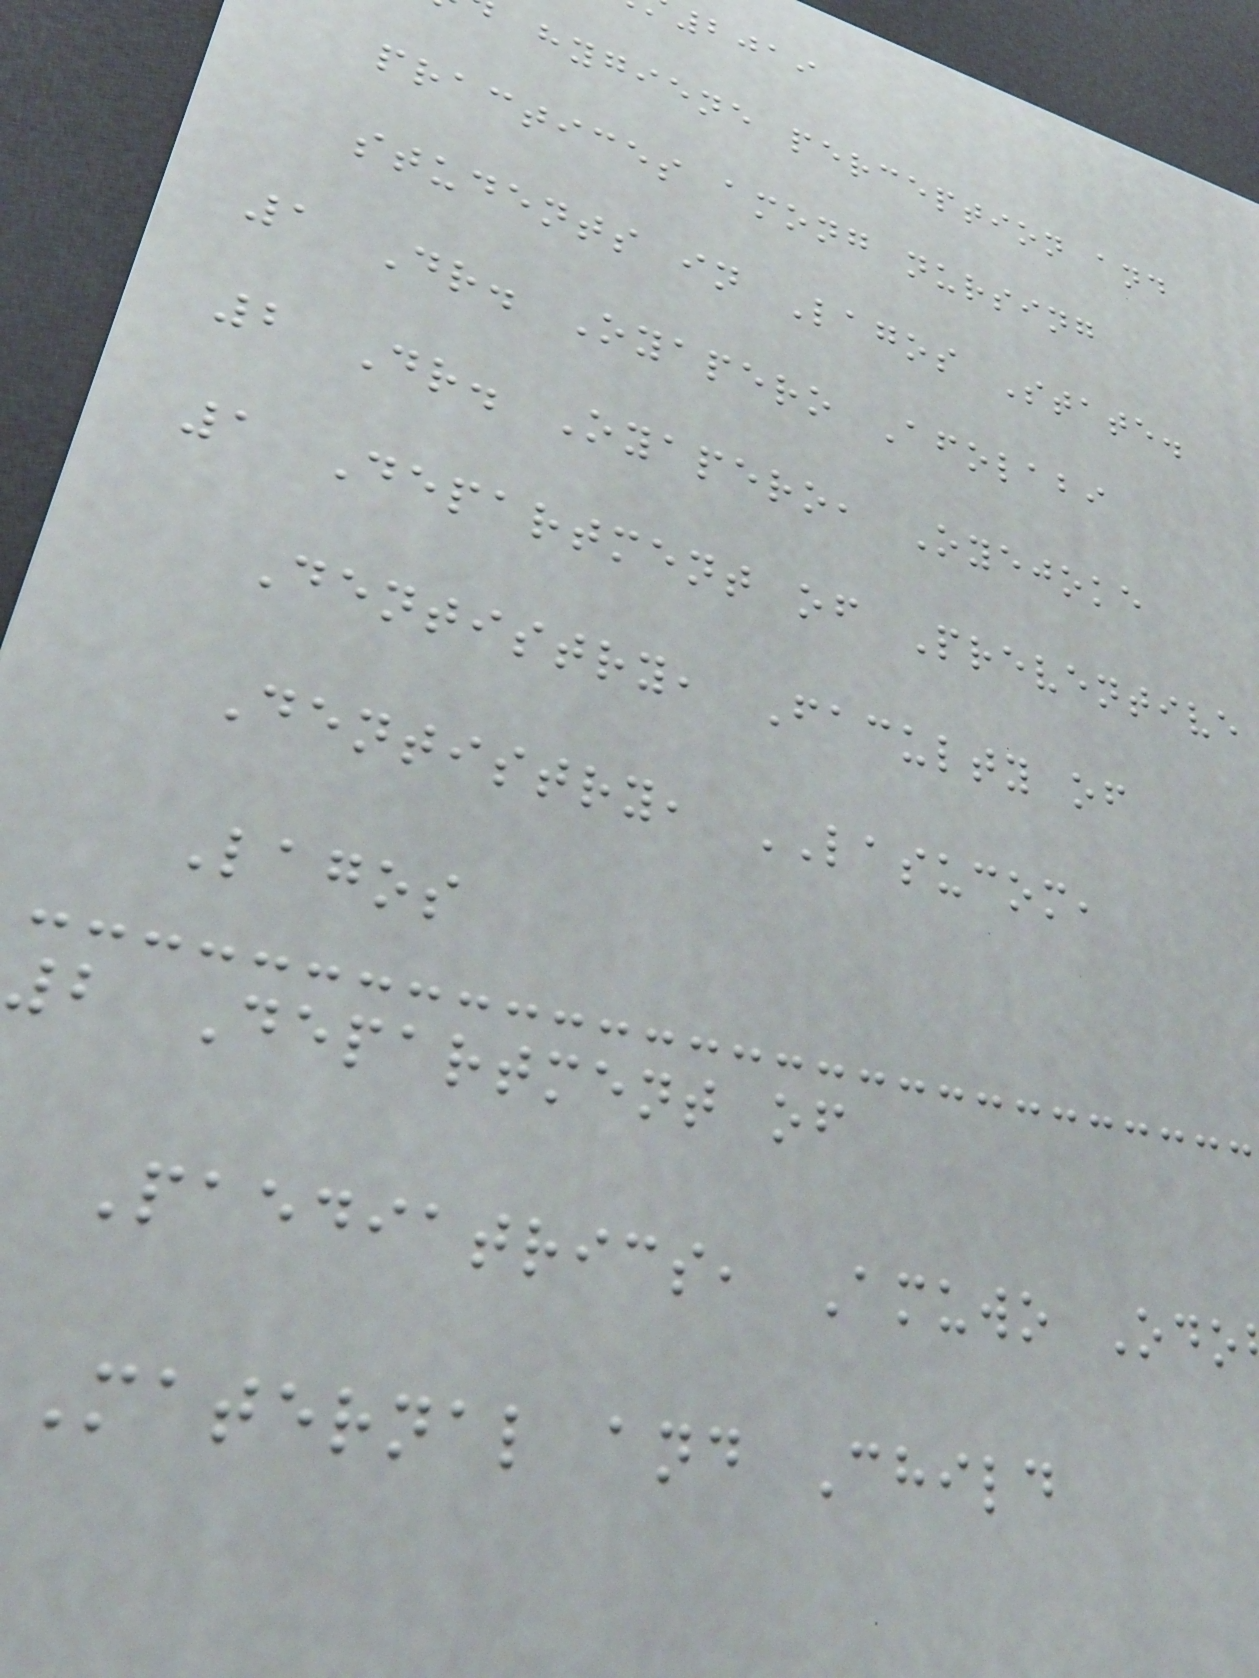2019
hygiene perception and
practices among nursing
students in Lagos State.
1 Dr. Oyapero Afolabi
2 Dr. Oyapero, Oyejoke
1 Department of Preventive
Dentistry, Faculty of
Dentistry, LASUCOM,
Lagos
2 Department of
Paediatrics, Amuwo Odo
Maternal and Child
